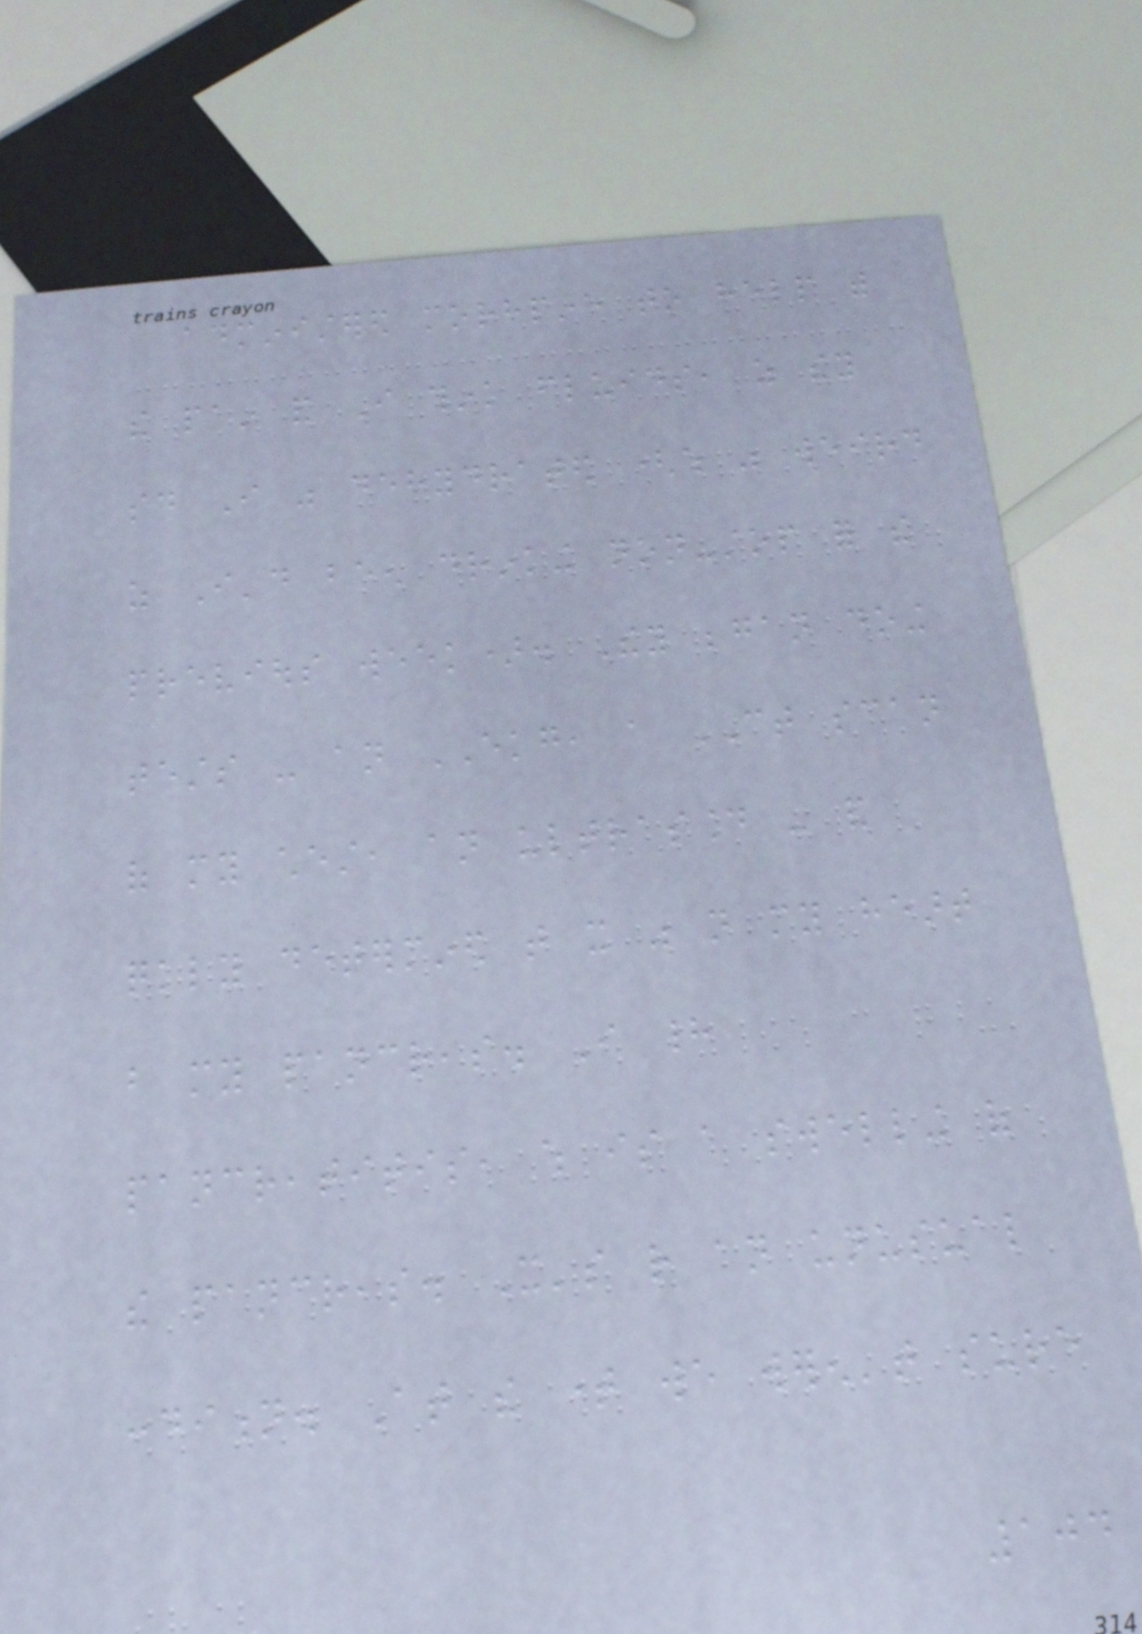administered morhpine to help with
the pain and I think fluids, as they
said I was dehydrated (which was weird
as I'd been drinking non-stop for the
previous week). They began doing
tests - an EKG, a CT scan
of my chest, an ultrasound - and
quickly determined that it was not my heart
but my pancreas. I had
pancreatitis, which is a swelling of
the pancreas. It's rather an unusual
condition. At the time we weren't sure
104
